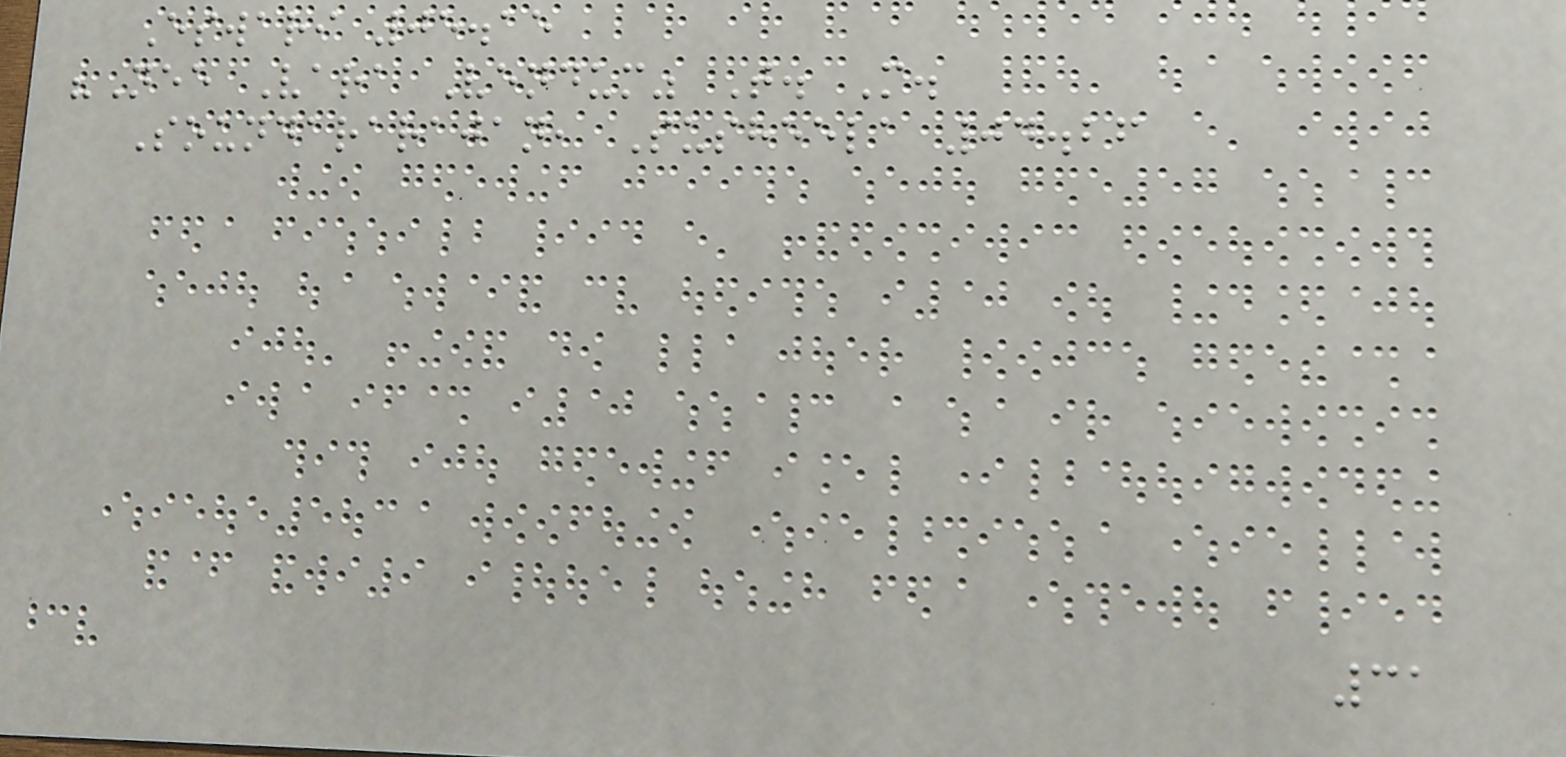Eswari 05.15
"Nee Vara Vendum" T. M.
Soundararajan, Susheela 04.26
31
